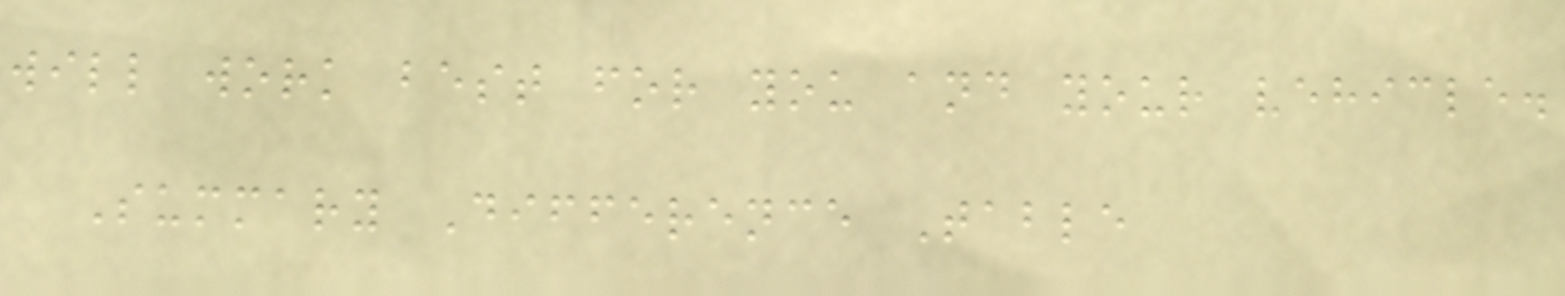will work best for you and your vehicle.
Summary Difference Table
